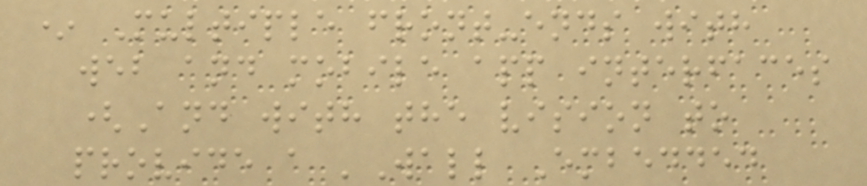* Multiple front-ends with
web and mobile app interfaces
(And with the vision to
provide a 'Wall Embedded
